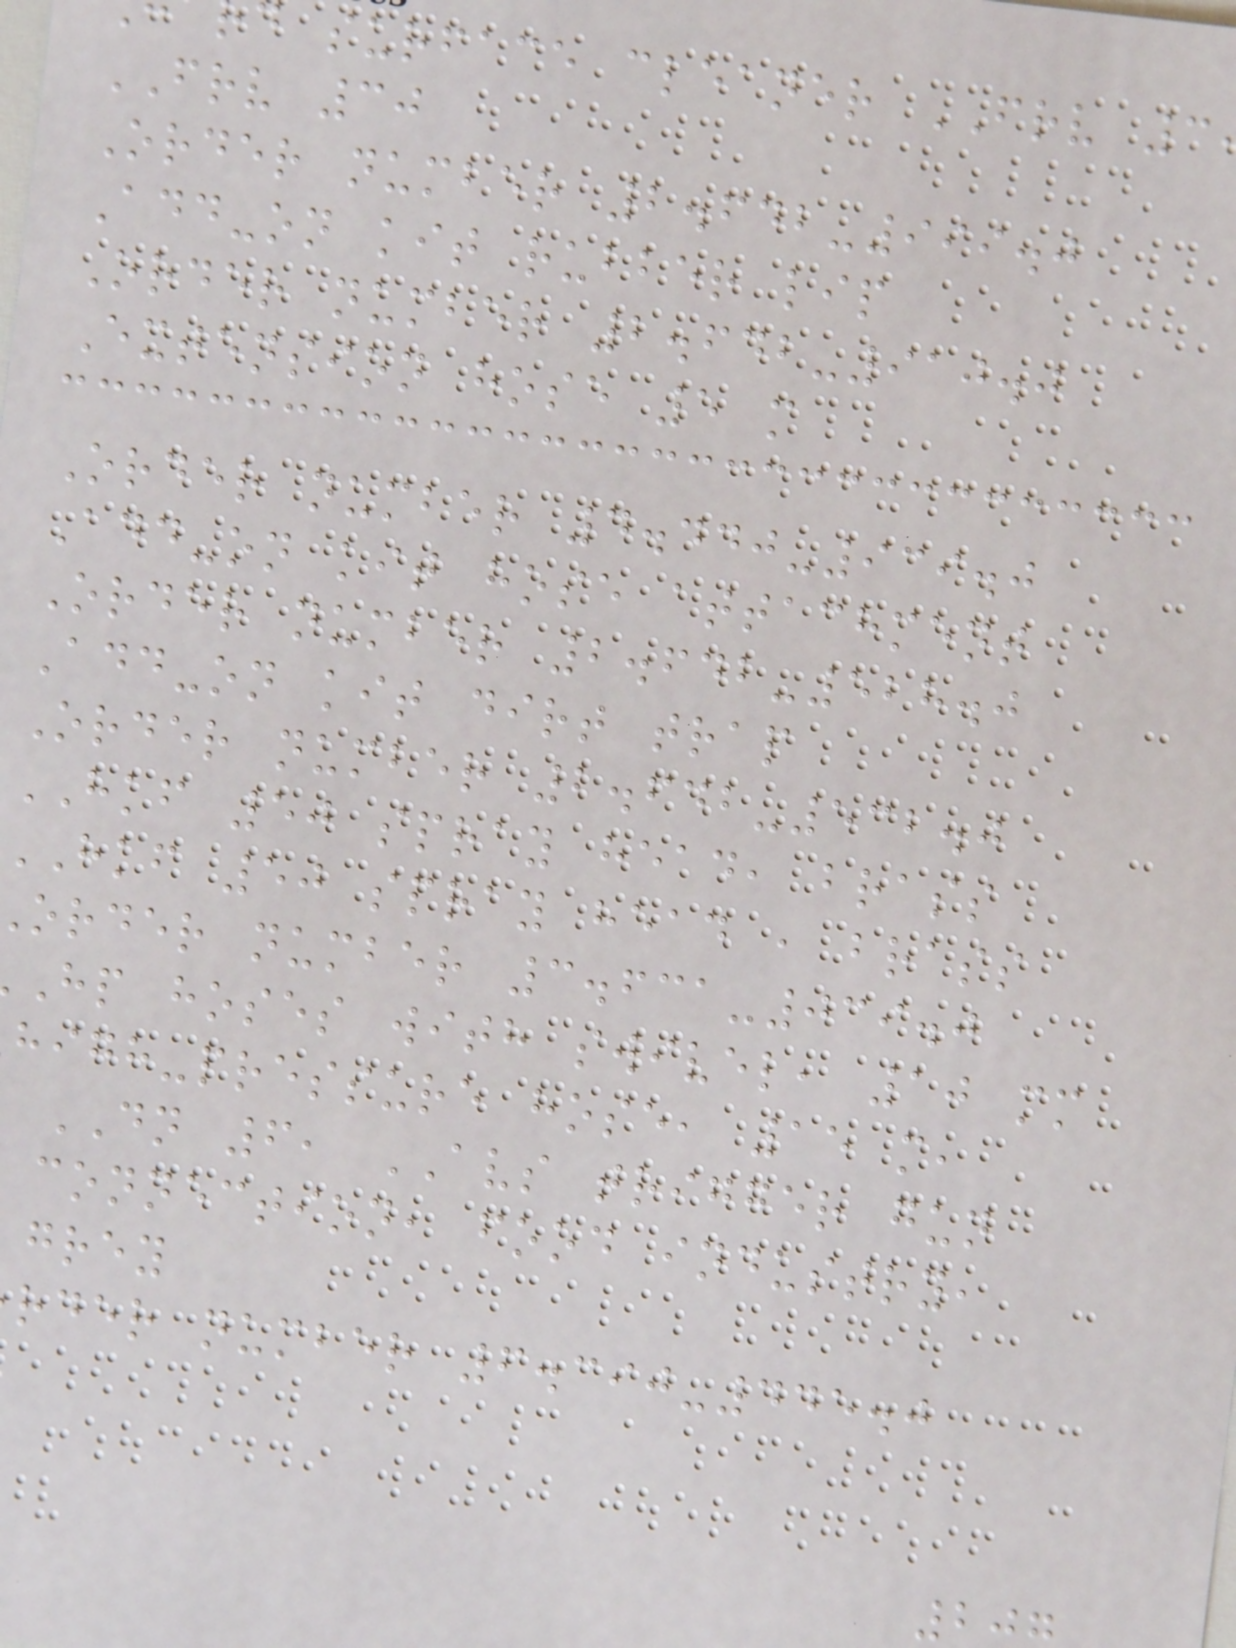d surface cleaner FRV 3
FRV 30
Order number 2.642-999.0
Add-on kit rubber lip
Order number 2.642-910.0
Extension hose 5 m
Order number 4.440-939.0
Add-on kit hose attachment
Order number 2.642-528.0
Add-on kit dirt trap
Order number 2.642-532.0
HKF 50 spray head, brass
HKF 50 spray head , brass
order number 3.631-039.0
hp hoses with swivel, 10 mm
high-pressure hose, 15 m,
DN 6, AVS trigger gun
connection, food industry,
grey
rder number 6.390-445.0
